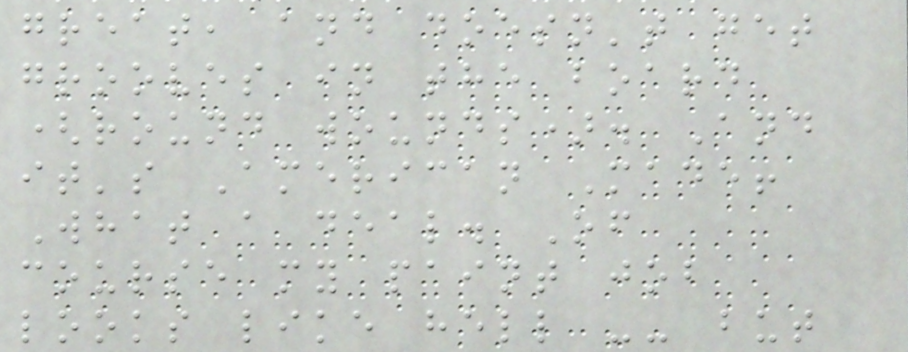great, and doesn't get
grooves in the board
(round wounds). And
it's American Made!
What a deal. Of
course my paint job
looks like hell -- but
